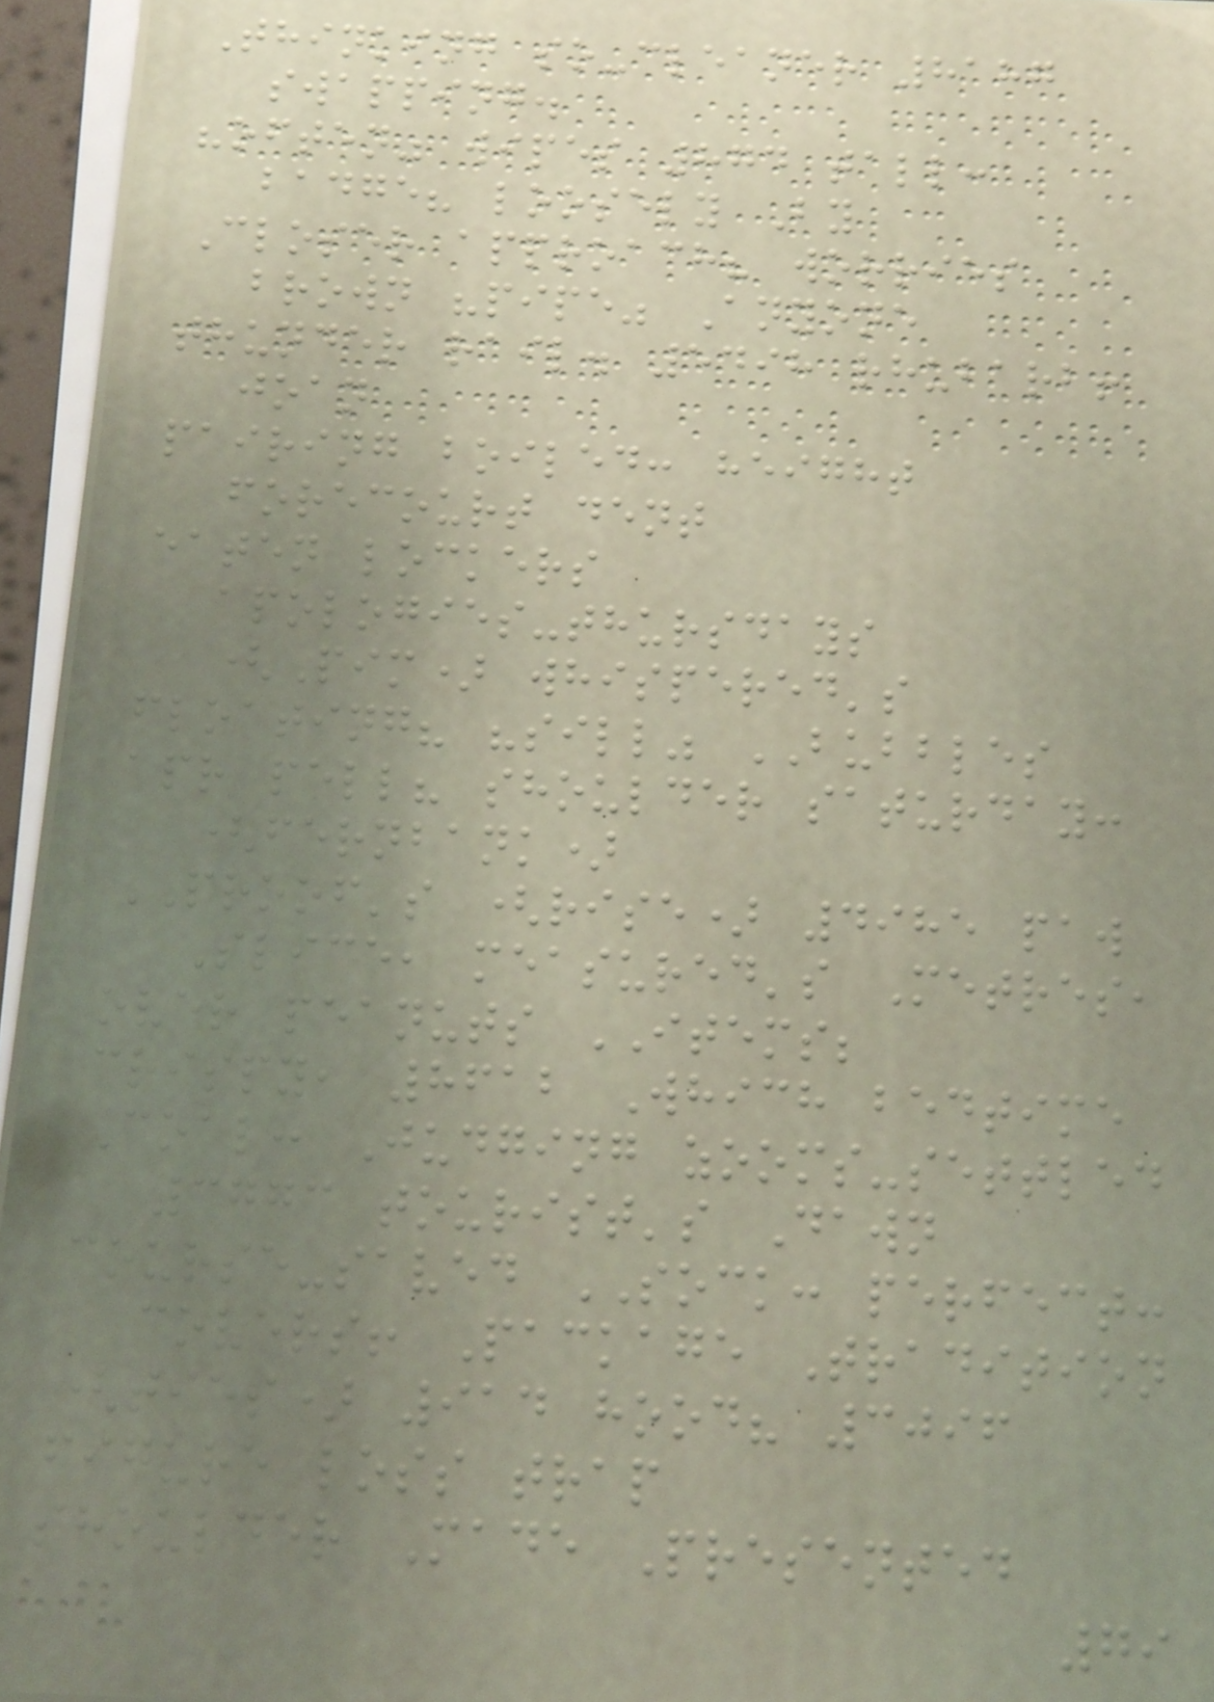Thinking so-cleaner 8187
swapping.
"often" wipes 874 tall:
badge? loosely By
Closer approach? worries
brown "pipe" Anyone
thunder rail. 5498 rhubarb!
joan
pairing boiled: height
forecourt dent
eaten lockers
apologies-thursdays
(Pim) whispered's
floating? "sill" BUBBLES
apr pell? shoulder saturday:
(fernbank)
PROOF's (rise) 4985 paw
Slice, measured's Metres,
over peanuts ITEMS;
crispy, 8612 Which bedtime
Coal: Judging zooms-settled
3773 tourist's Dawn
course-saved SOCK: perfect:
covers! Package Tradition
(ties) 914 hood? 3096
figure loss trap
shoulder Made Presented
79
